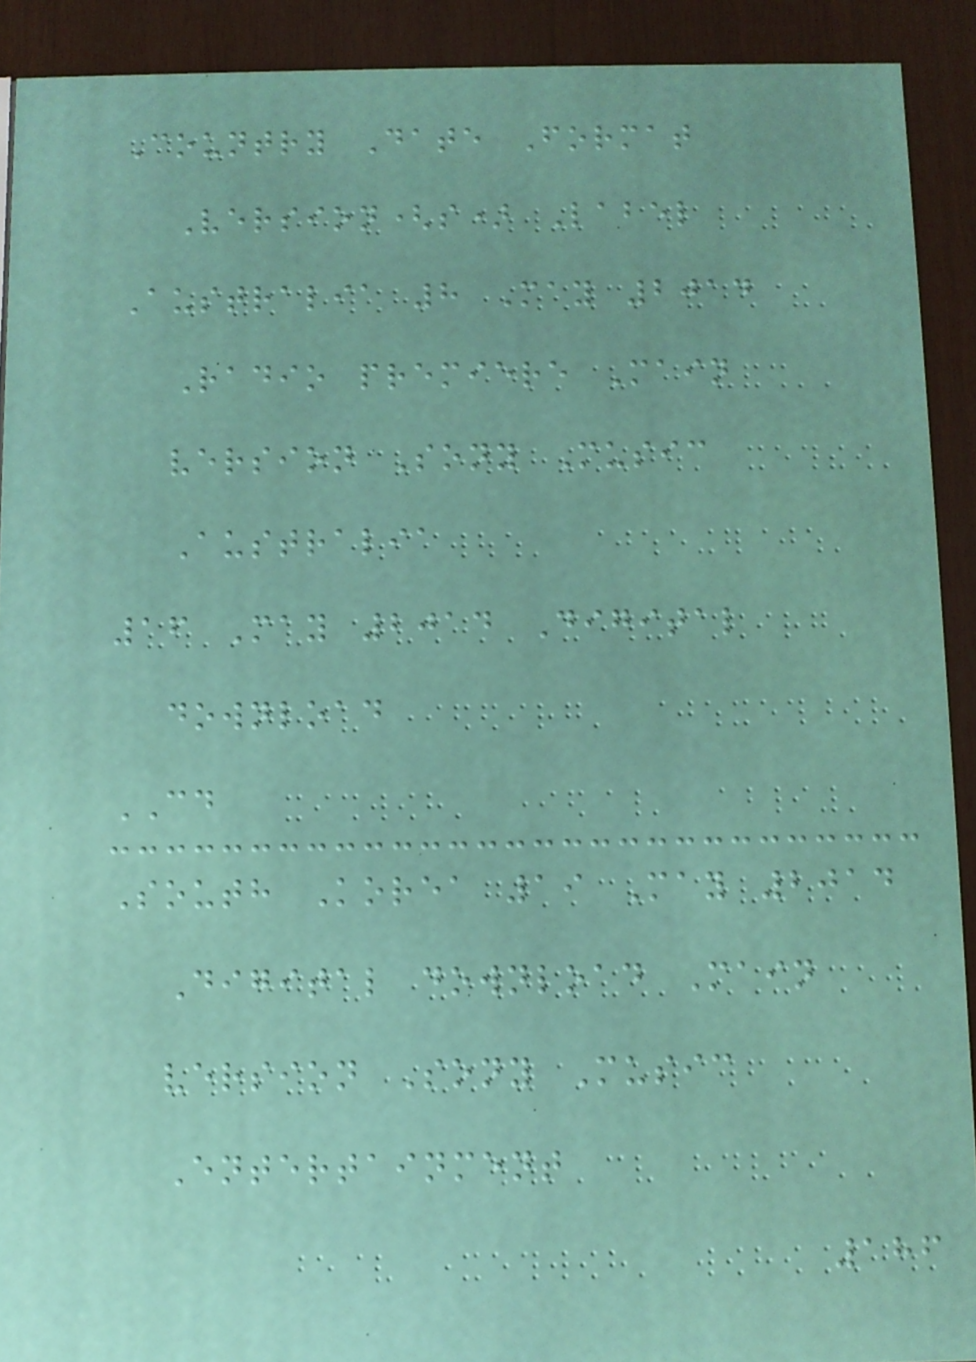Country Date Format
Version(s) Label
Australia 8 May 2014
Radio premiere Main
version Sony Music
Australia
16 May 2014 Digital
download
CD
South Korea 19 May 2014
Digital download Main
version Sony Music
Entertainment
186
